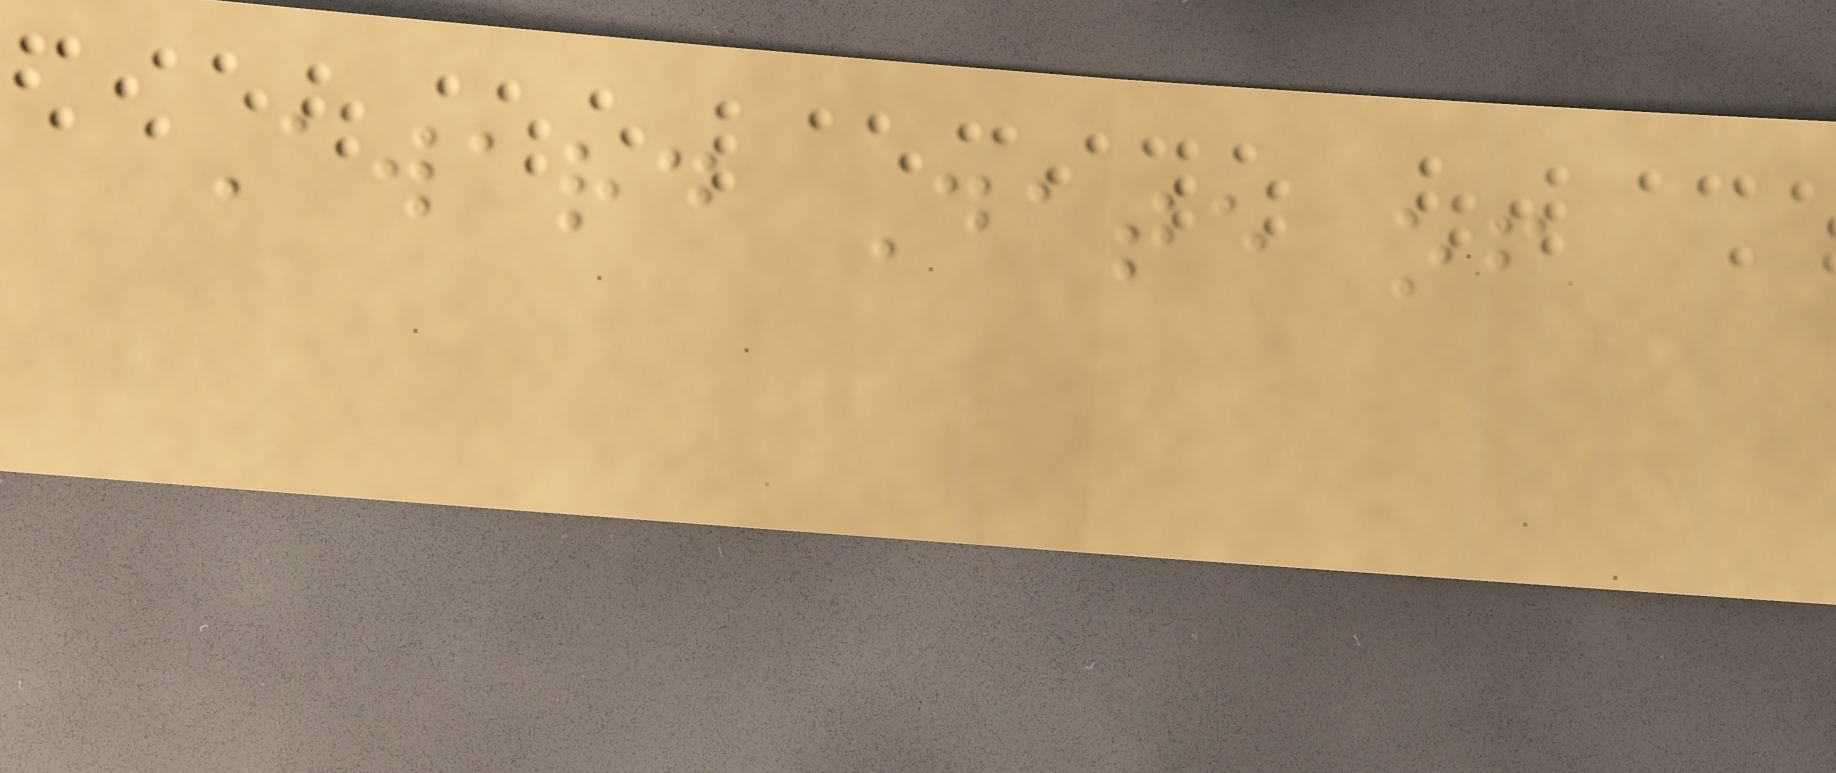Award Date of
